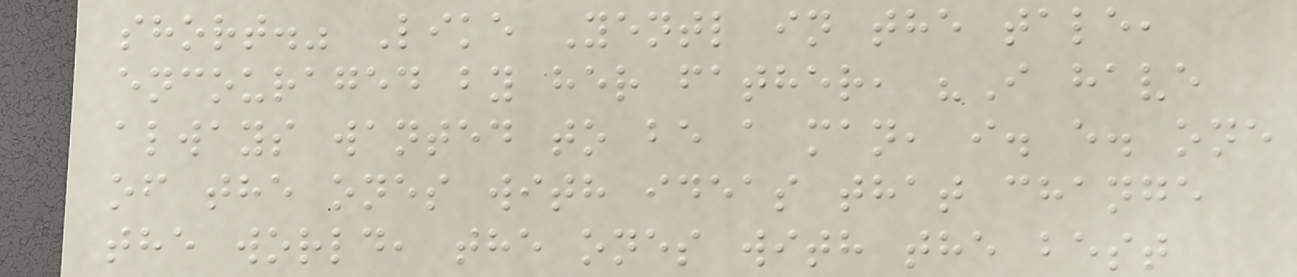short." Like Yentl in the tale,
encouraged by her father, "I have
always wanted to be a man, i. e. one
of the ones with ideas that change
the world, the ones with the best
